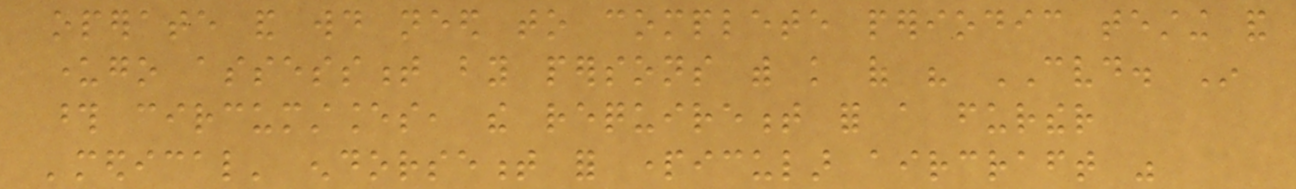operate and would need to complete periodic testing and
undergo assessment by persons with knowledge of his CVD. In
those circumstances, the requirement for a further
'medical' endorsement for particular aircraft was
